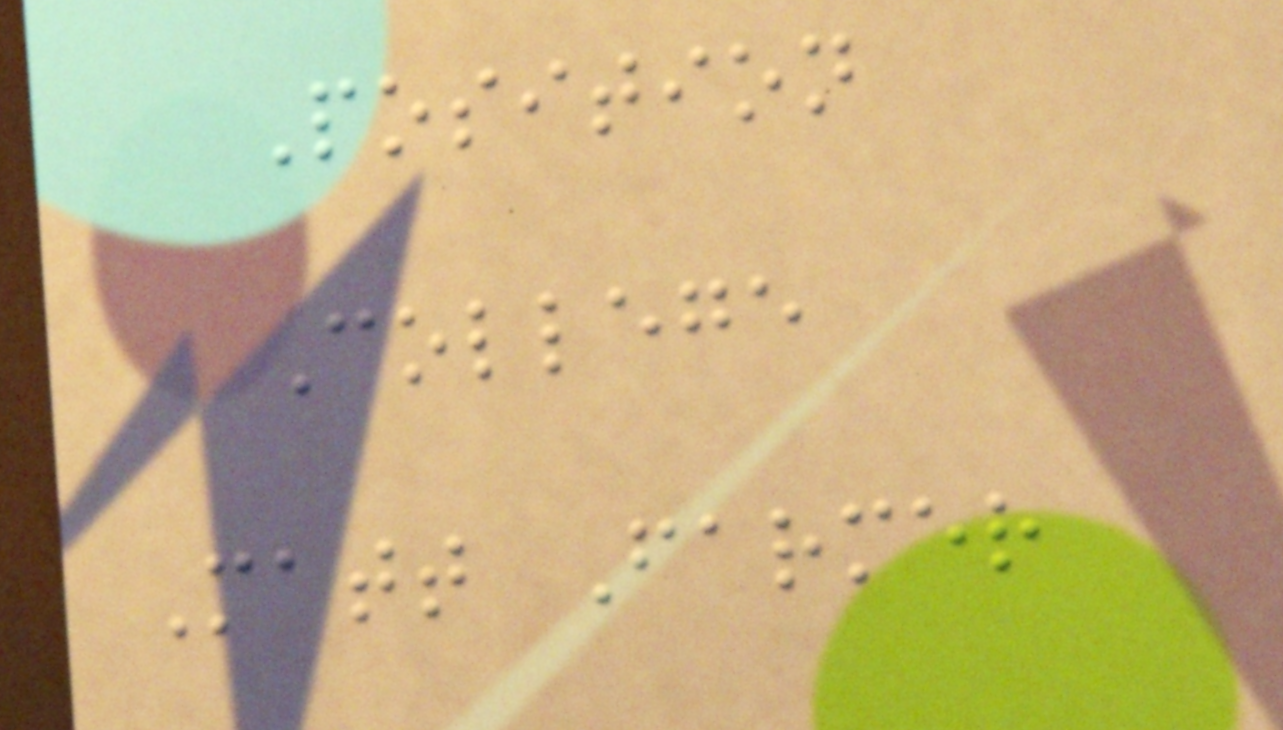Position
College
Matt Farmer
